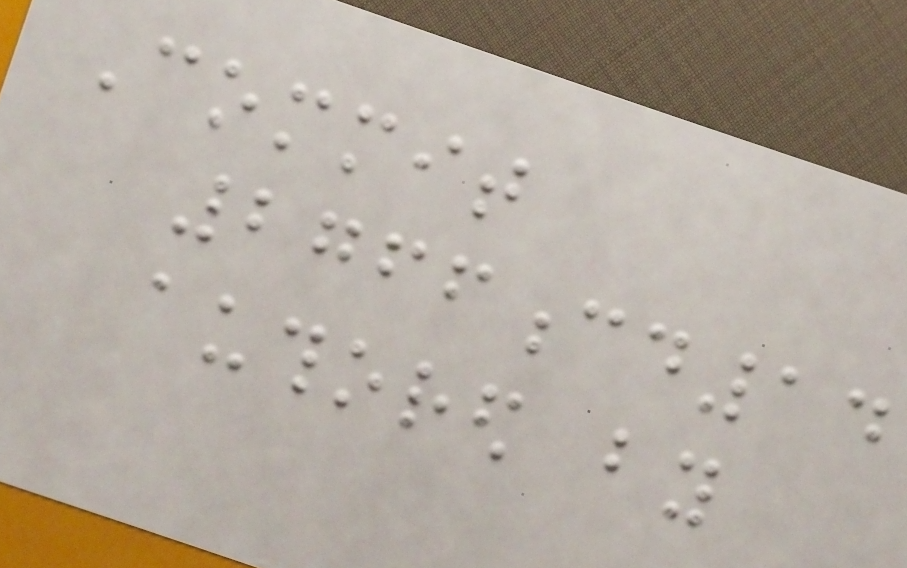Commit
2766cd14
authored by
